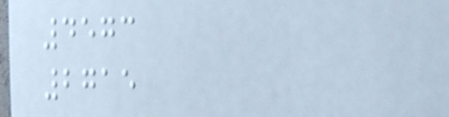4573
2715
